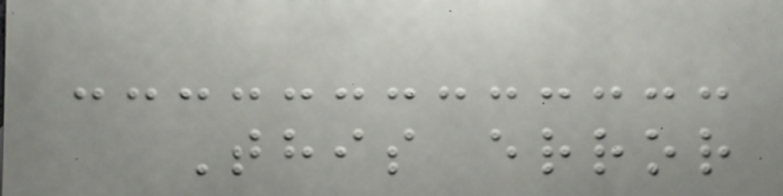This error
